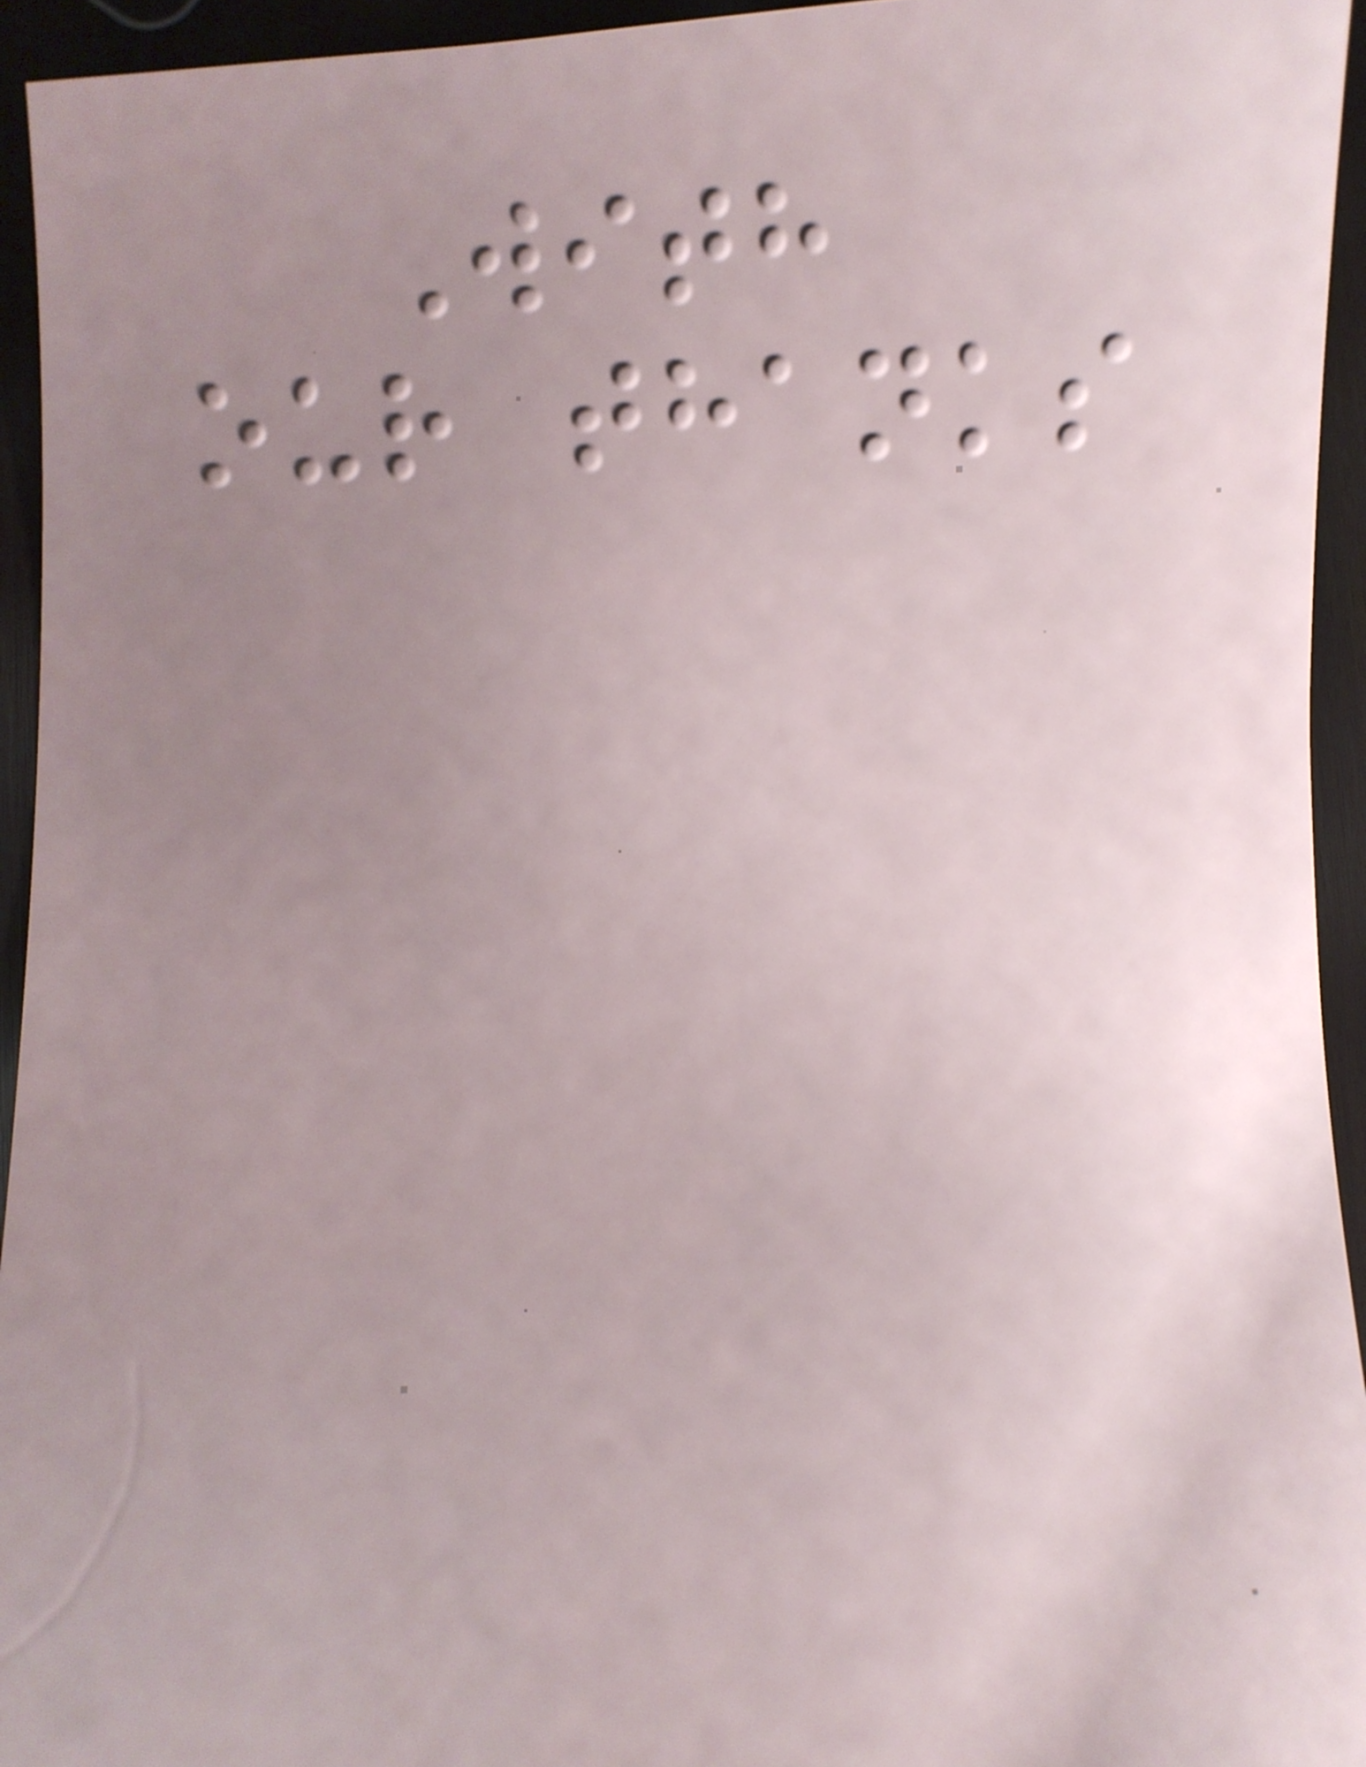With
our thanks
